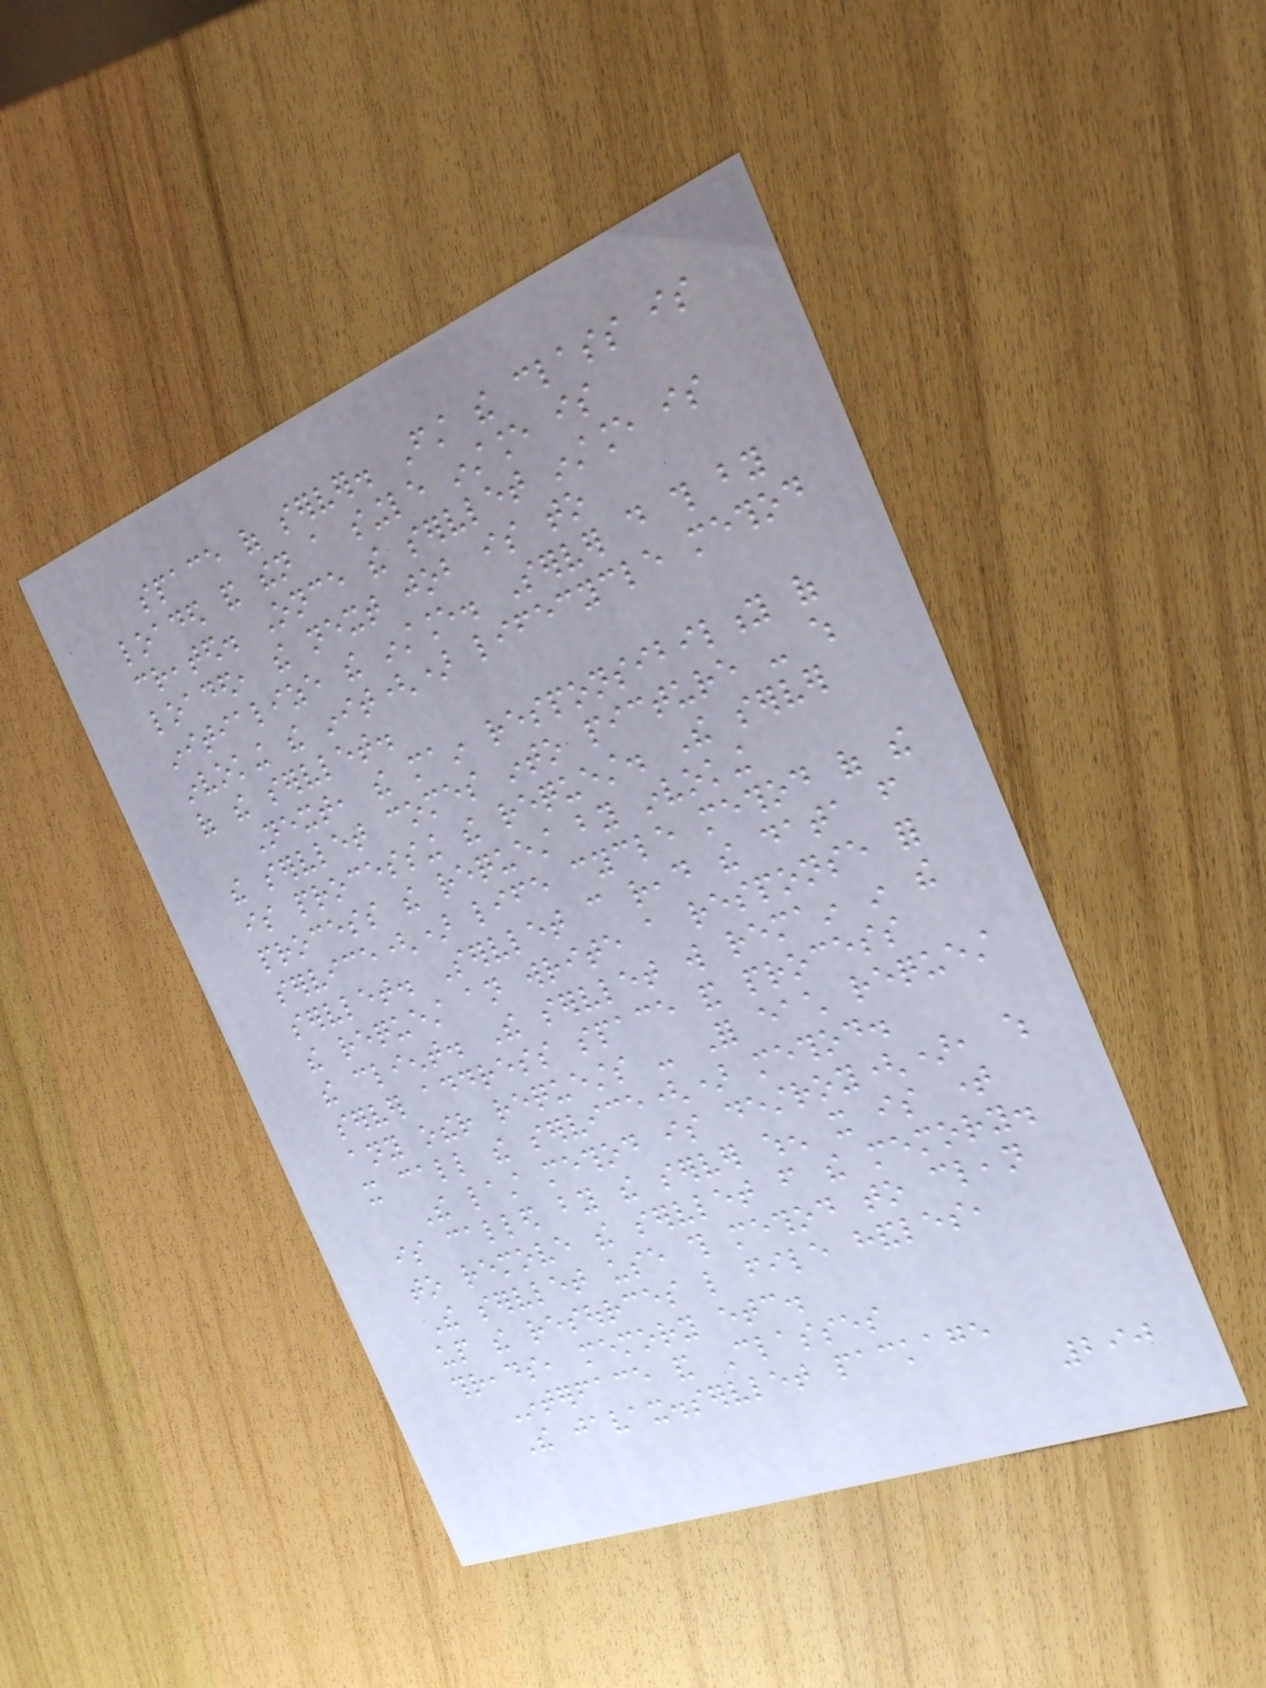space of server. First the class is
loaded and then a single instance is
created. Once the servlet instance is
loaded, the next job is to
initialize the instance. Server do this by
invoking the init() lifecycle method
of the servlet.
Next, the main responsibility of
the servlet comes into picture - which
is processing the request. The server
process the request by invoking
service() life cycle method of the
servlet. Servlet can read the data from
the request an write a response for
the client. The servlet will remain in the
server address space and process
any other requests - For each request
it call the service() method.
The last method is destroy(), which
is called by the server when it is time
to remove the servlet from the memory.
The servlet use this method to clean
up the resources like file handles,
threads, memory etc.
Interface and Classes
The javax.servlet package
290
